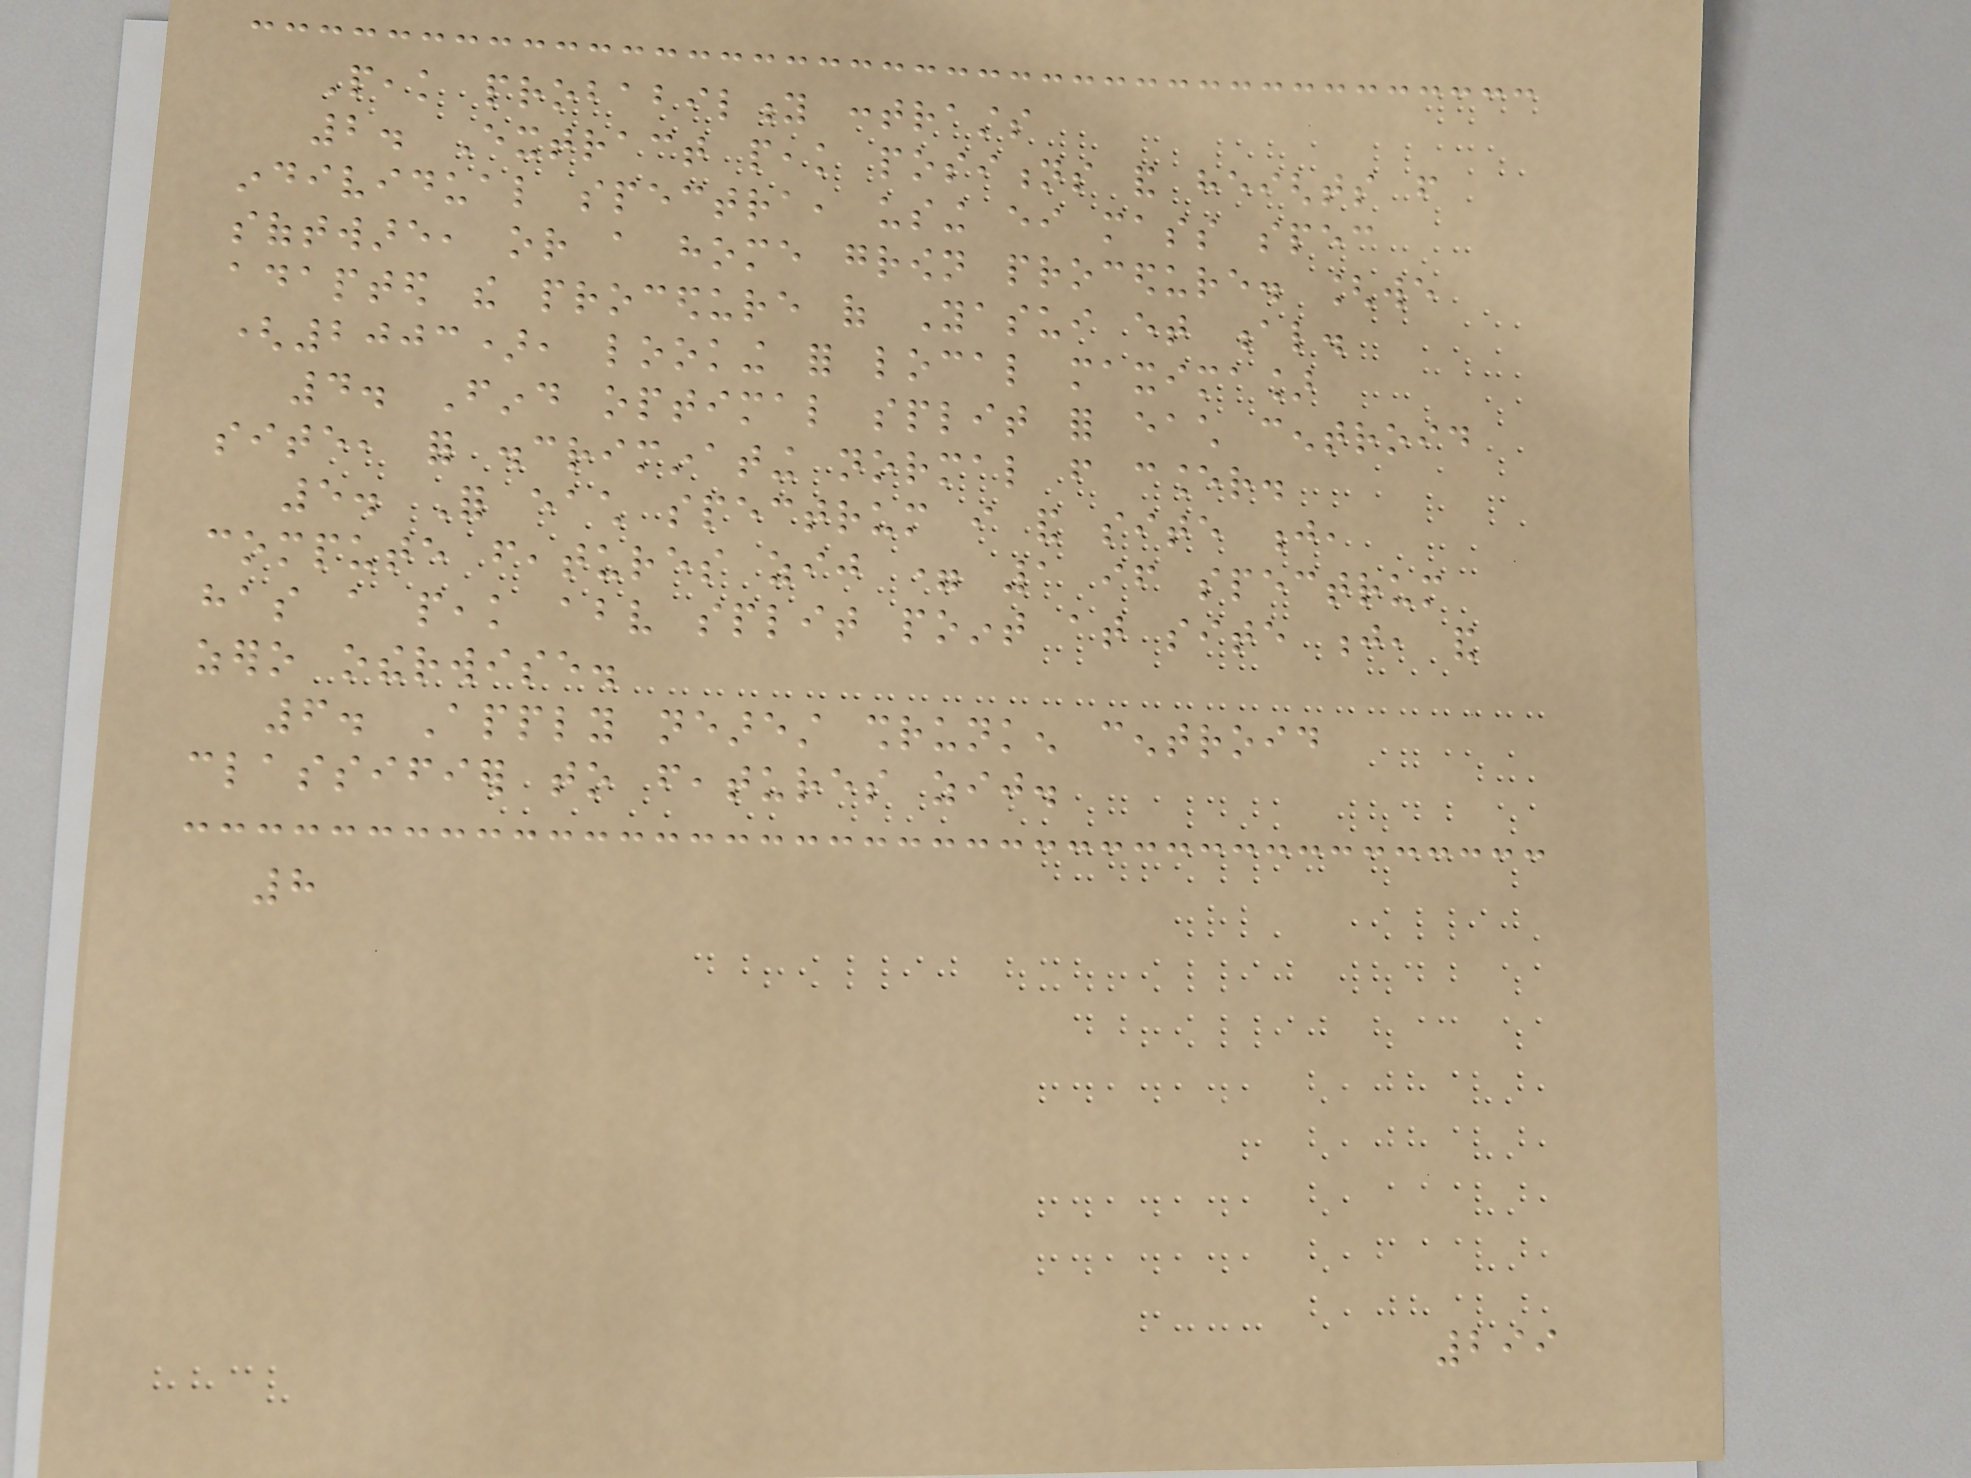Peak probability contrasts
2. Extract peak positions and heights from
individual spectra, using either mass spec
software, or a home grown procedure. [we
adapted the procedure of Yasui et al.
(2003), looking for local maxima]
4. Find optimal split for each centroid
site, for discriminating normal from cancer.
5. For each spectrum i and site j,
compute features zij = 1 if spectrum
has a peak above split point at site j, and
zero otherwise.
6. Apply nearest shrunken centroid
classifier to features zij.
8
299
